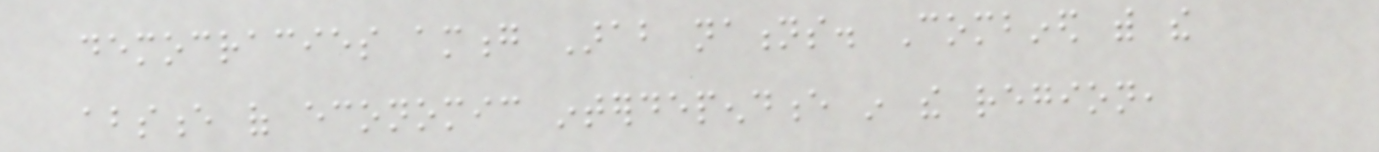democracies among Arab nations. Combined with the
absence of economic interdependence in the region,
